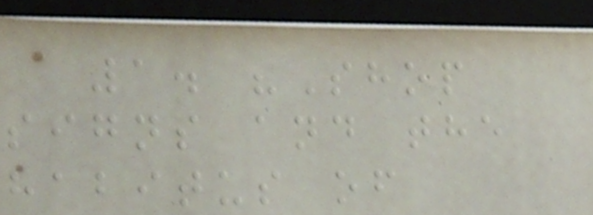1. "Shop
signs and the
habitus of
